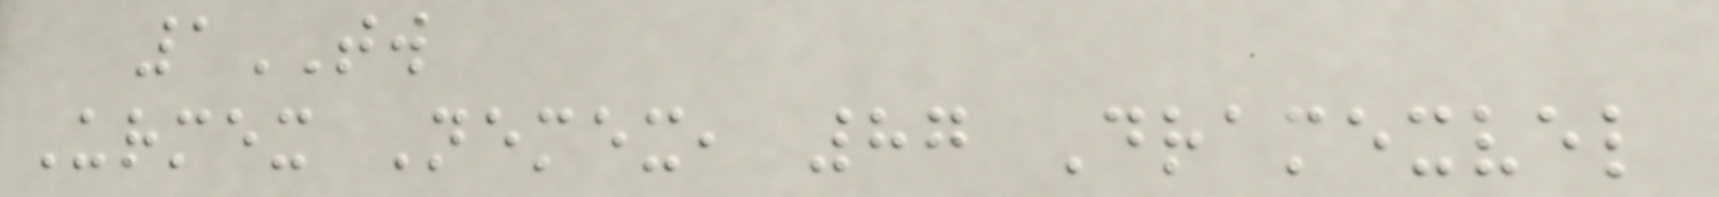1TW
Urmex Nemex, 87 Dramexvel
